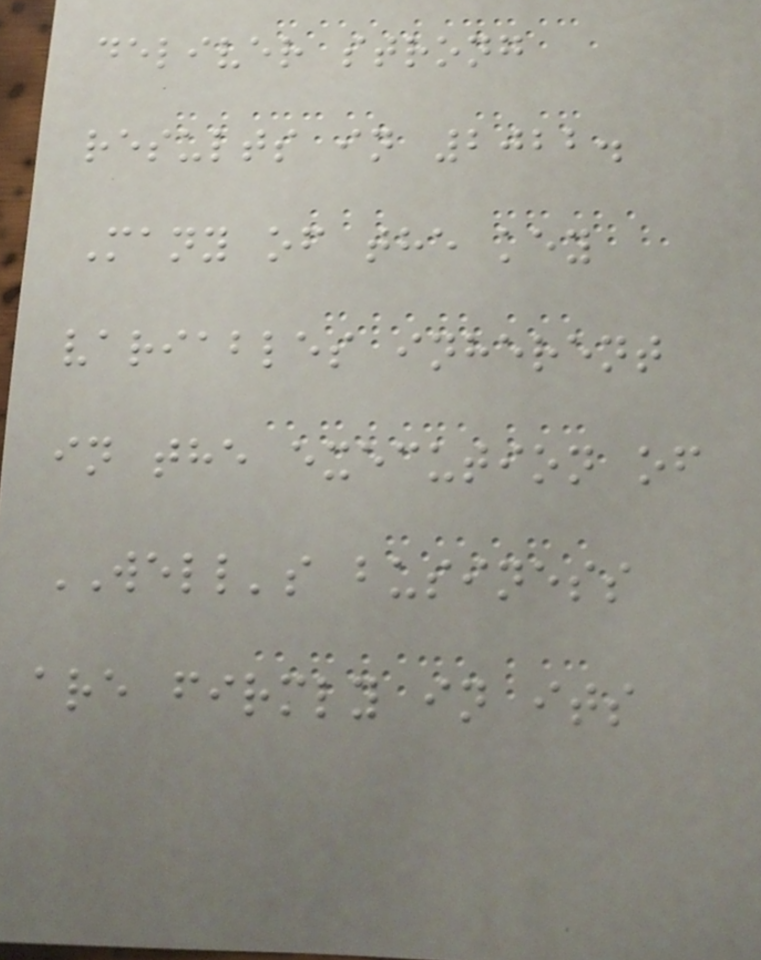deliver strong
results in 2022.
Many of the key
variables inherent
in the execution of
WELL's business
are firmly in its
